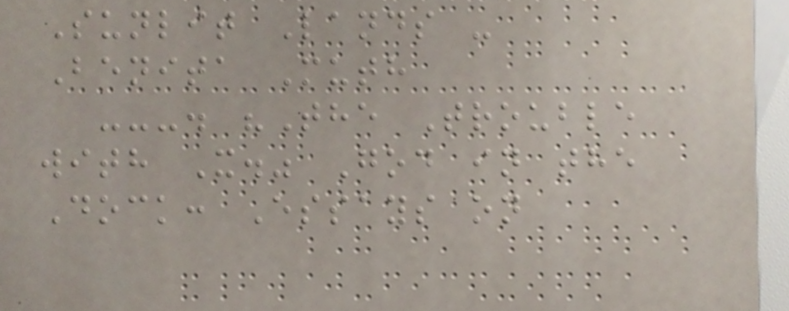Sunlit Lands -
Benita Muth
---. "The Trouble
with X." God in the
Dock: Essays on
